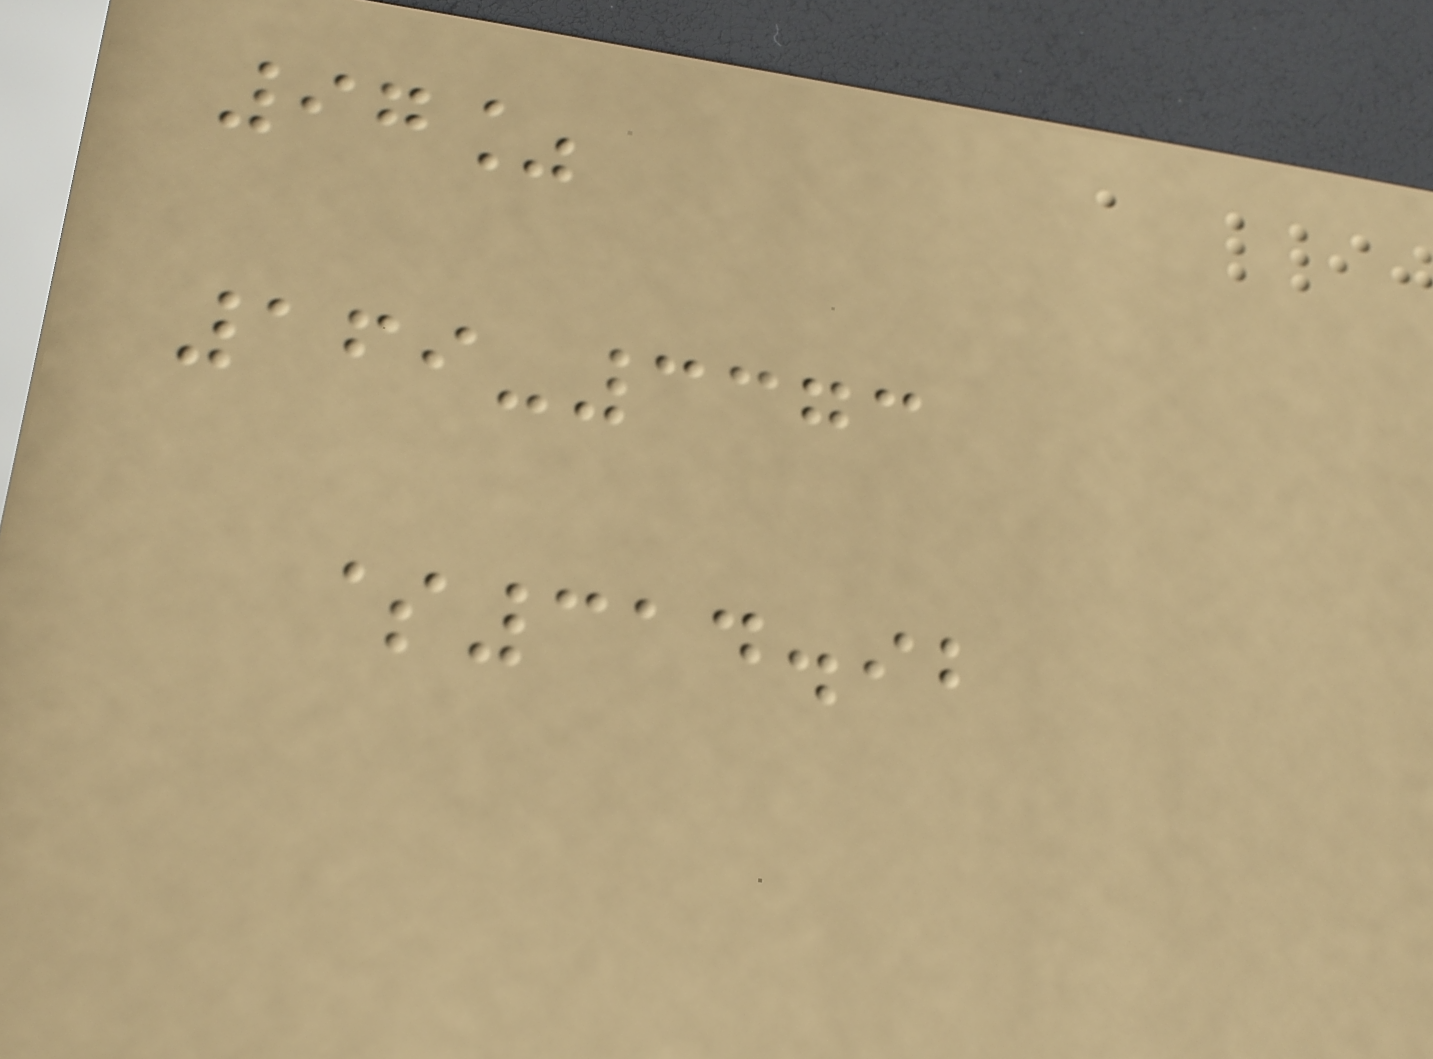97%
169-3373
$314.92
